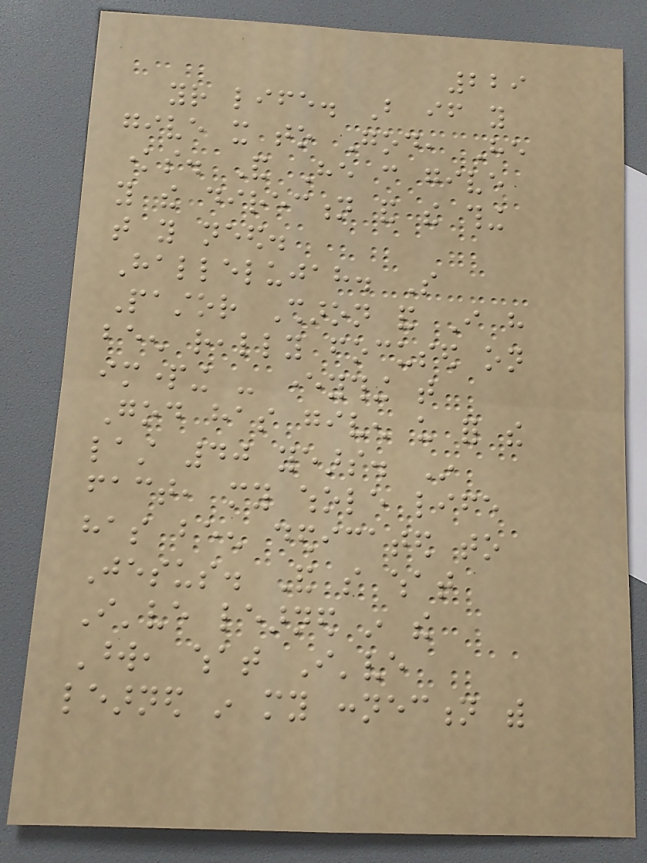229
your life. But if you
give it to God, He
knows. And He can give
you the direction and the thing
that you need.
Hallelujah. So
Pastor Sharon and I have
been really focused on
imparting - everything that
God has given us for the
last 40 years. In
fact, my whole life
has been dedicated to
Jesus. And so what
I've learned in the
Word, what I've
learned in my connection with
